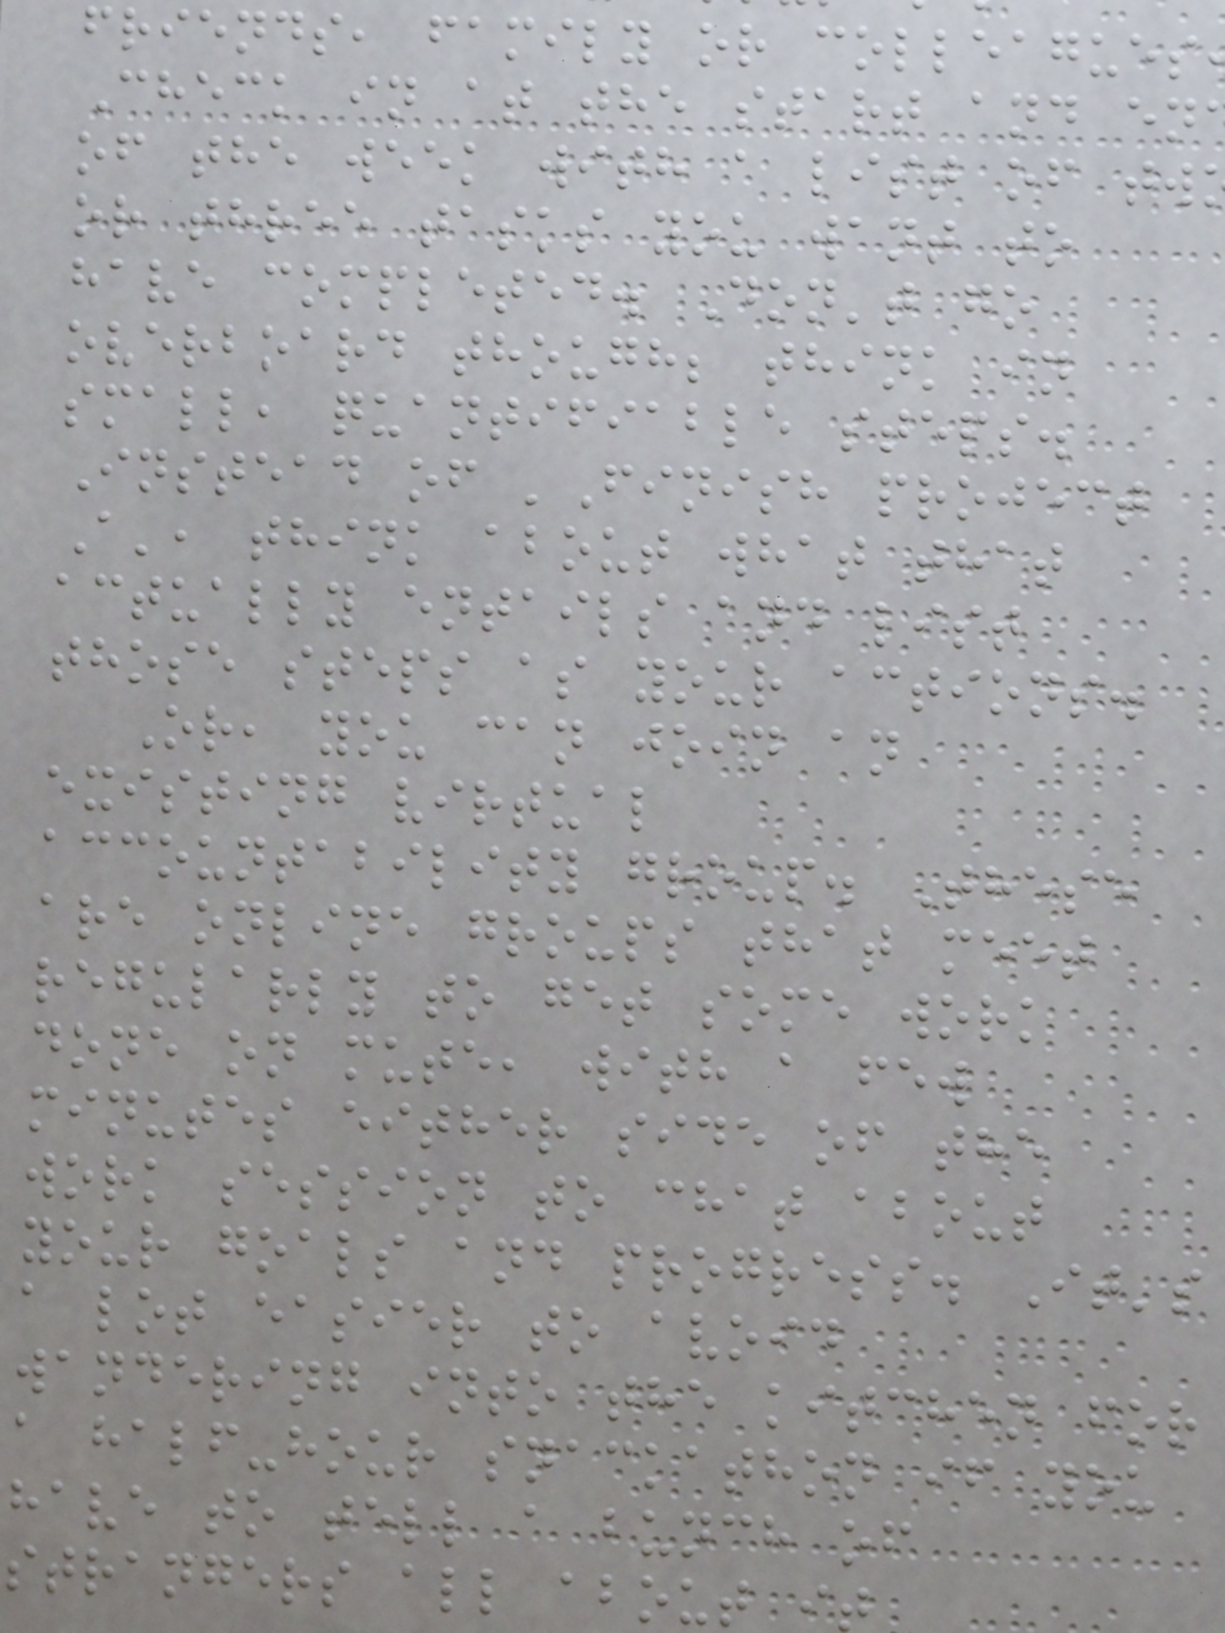friends, family or colleagues
Check in at the start and en
of the week with a list of tw
or three tasks you want to
have completed. Don't go
overboard though; think in
small, quantifiable steps.
Instead of 'Finish project
A', think about what that
actually entails and list
those steps as your actions.
Or, you can join an
existing virtual
accountability group. These
are online groups that meet
regularly to get some work
done on mute, with a few
minutes either side of the
work session to chat about
your goals and progress. It's
a lot easier to avoid
wandering into the kitchen for
a half-hour snackathon if you
have to tell a bunch of
strangers all about i
